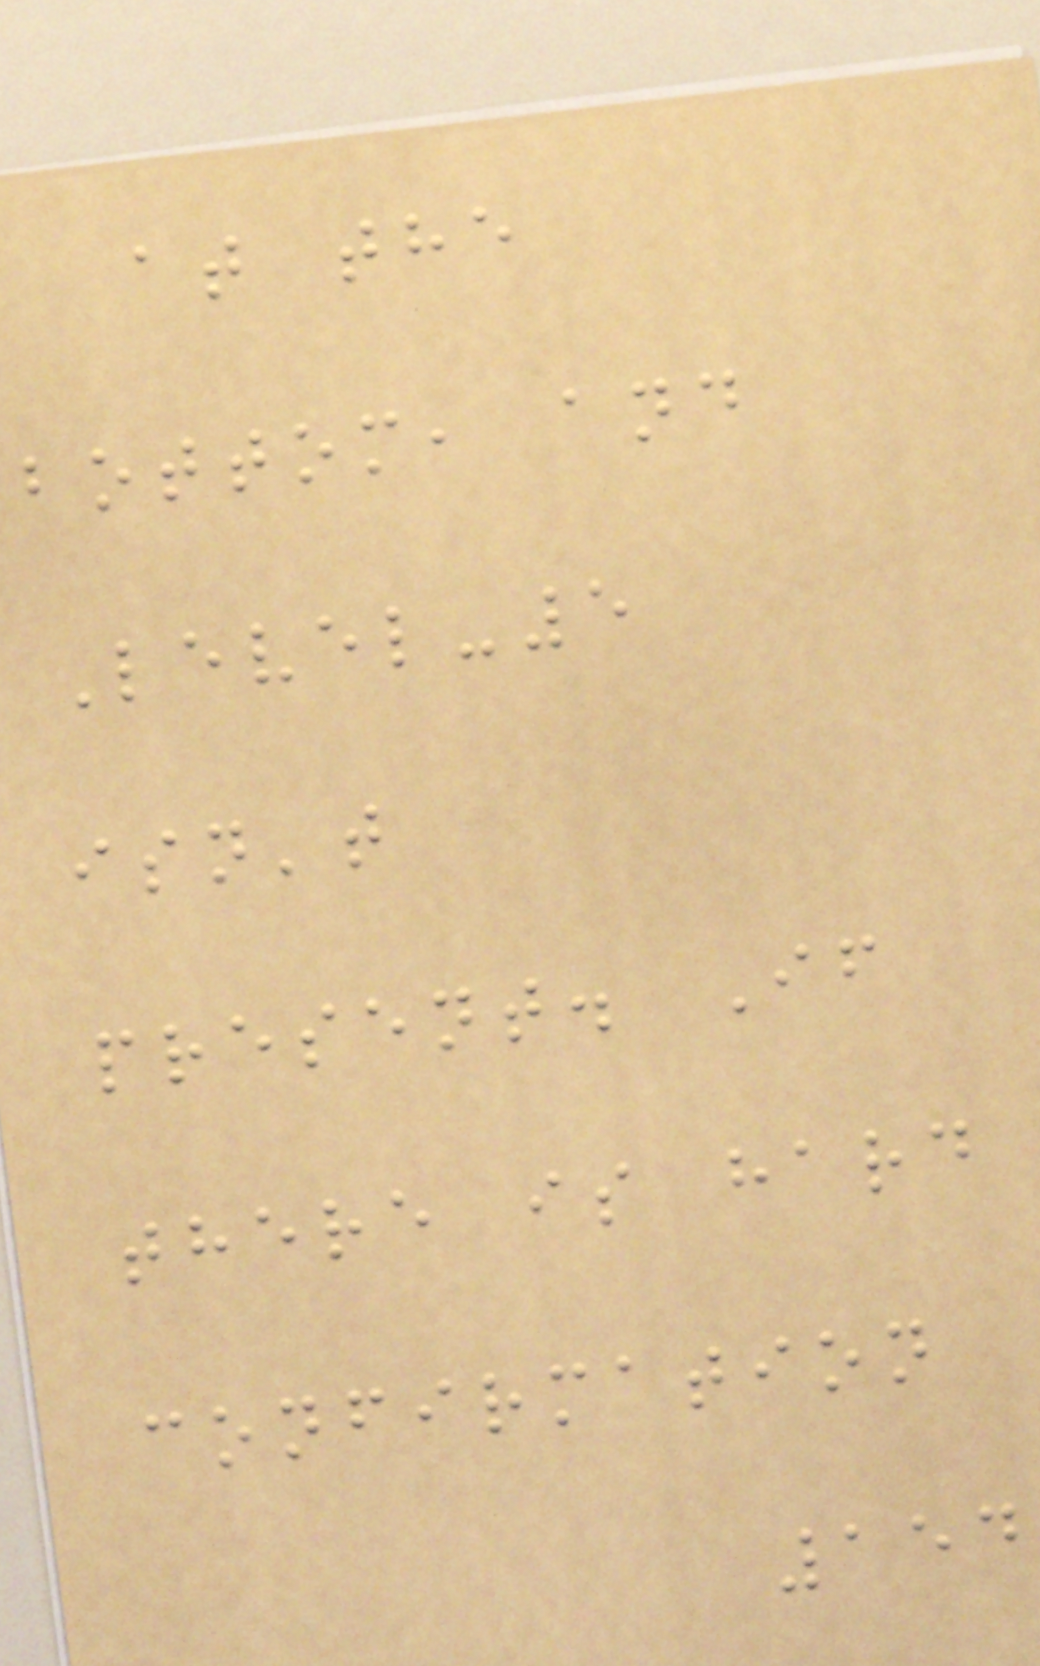at the
bottom, and
Level-5
isn't
present. If
there is hard
confirmation
154
